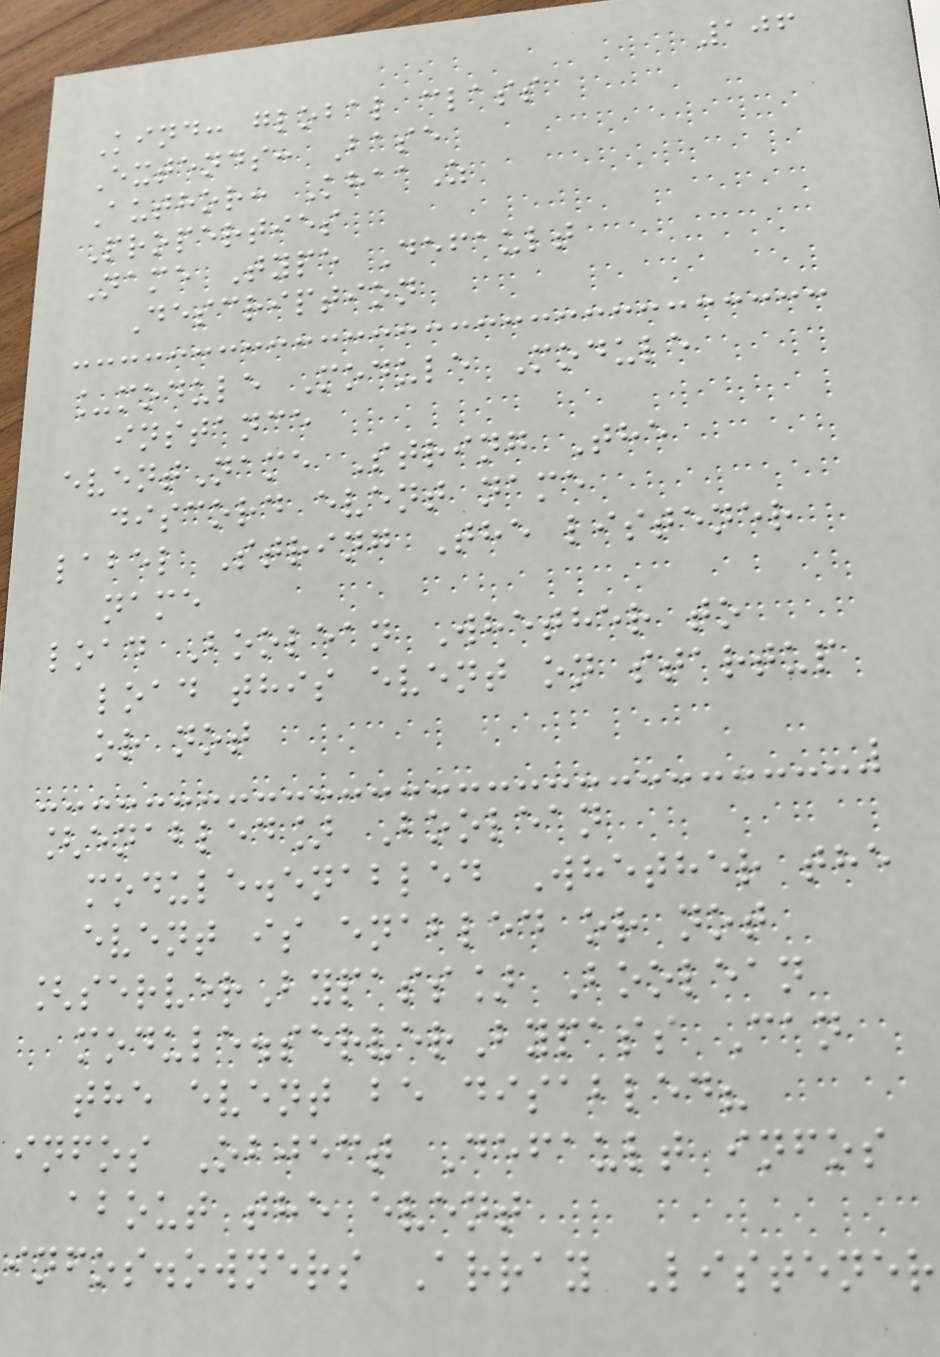106
Kind: global class
Extends: Base
Author: KhaaZ
Properties
Name Type Default
Description
_module Module Module
instance
eventName String The
discord event name
label String The listener
name
load Boolean Whether to
load this event on startup
or not
[enabled] Boolean
module.enabled Whether the
event is enabled or not
[serverBypass] Boolean
module.serverBypass Can
the event be disabled?
infos Object Default infos
about the event
infos.owners Array Listener
